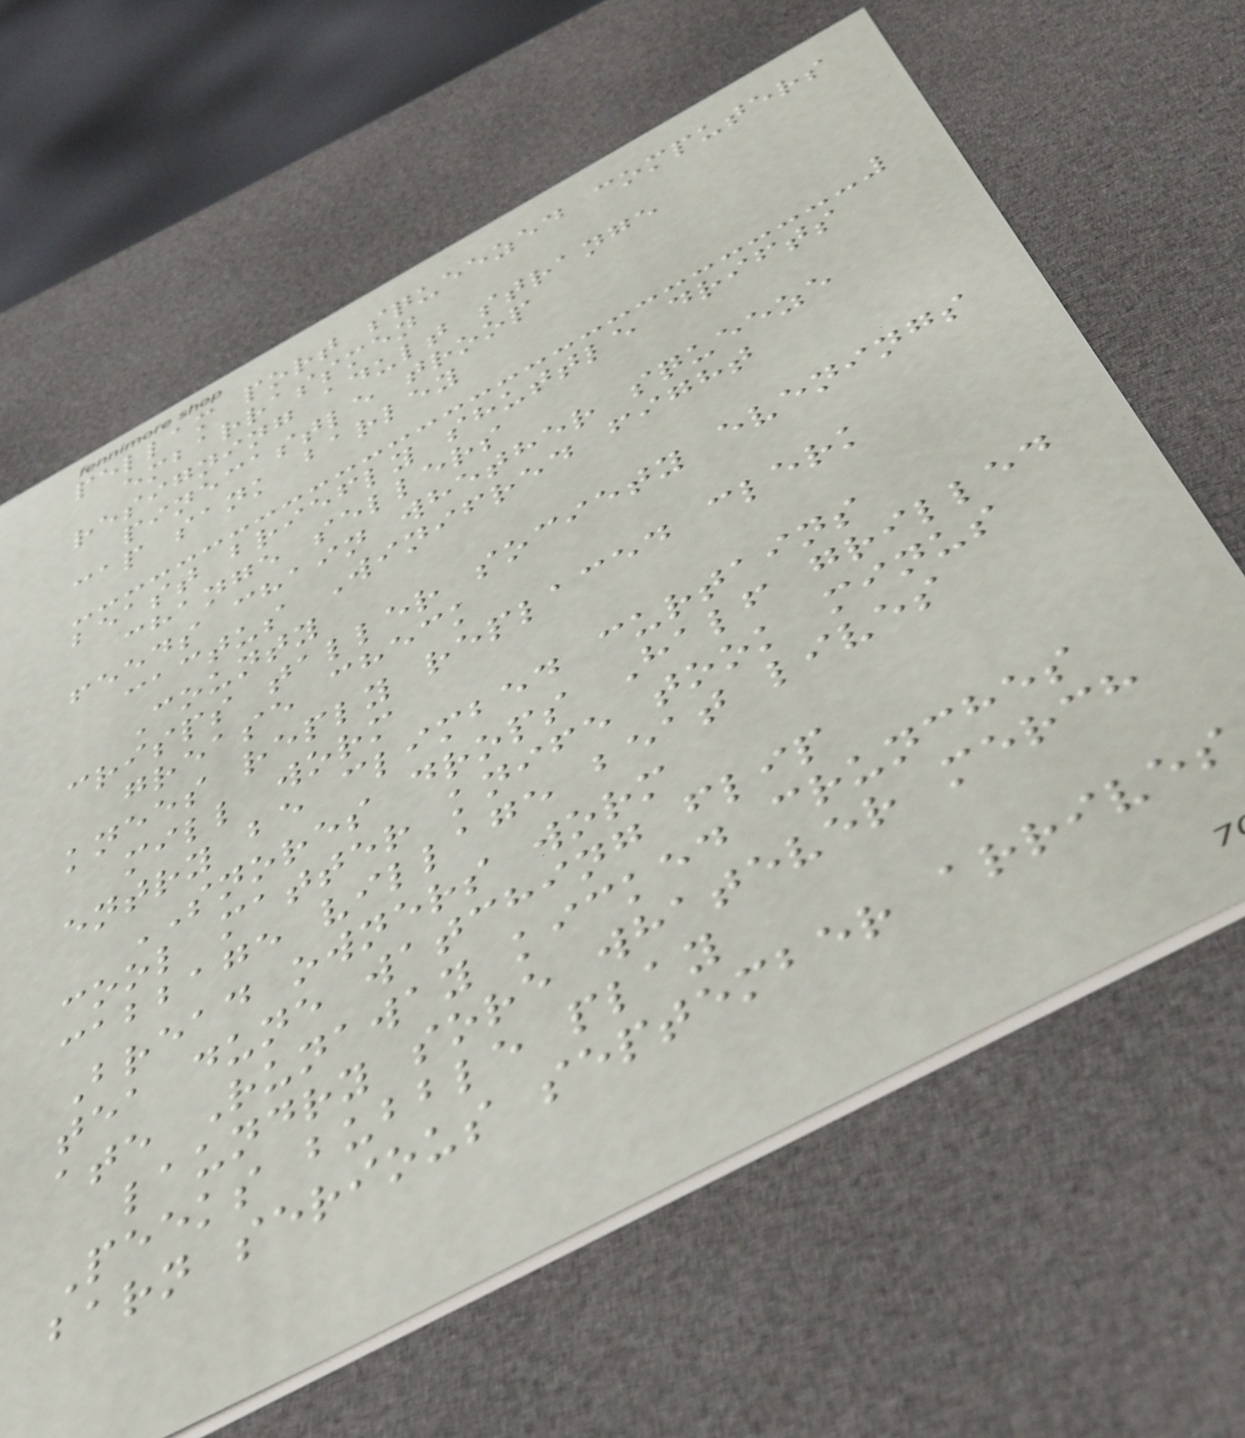pellam port squeezed computers
embarrassmen
resigning adult strange
pinecastle troop
cap sank barley
beast briefly shuttle drifts
change sellers
feeds chain whether squeeze
cactus Winifred fight
County
crisps taller society evenings
grease check
knees reply replaced clerk
mill worm
entry be climbed curtains
SNORES drops Half grilled
cool matter knife took minus
cabbage village beat lives
Bread owners worm
tea dune watching flip
ate Runaway kicked crunches
laundry sore whatever merch
Peeks bubble play
barn serious september arrives
